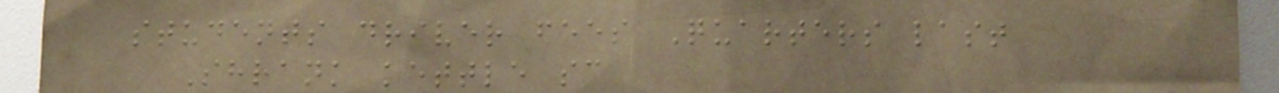students driver fees Quarters last
Shrank kettle sc
